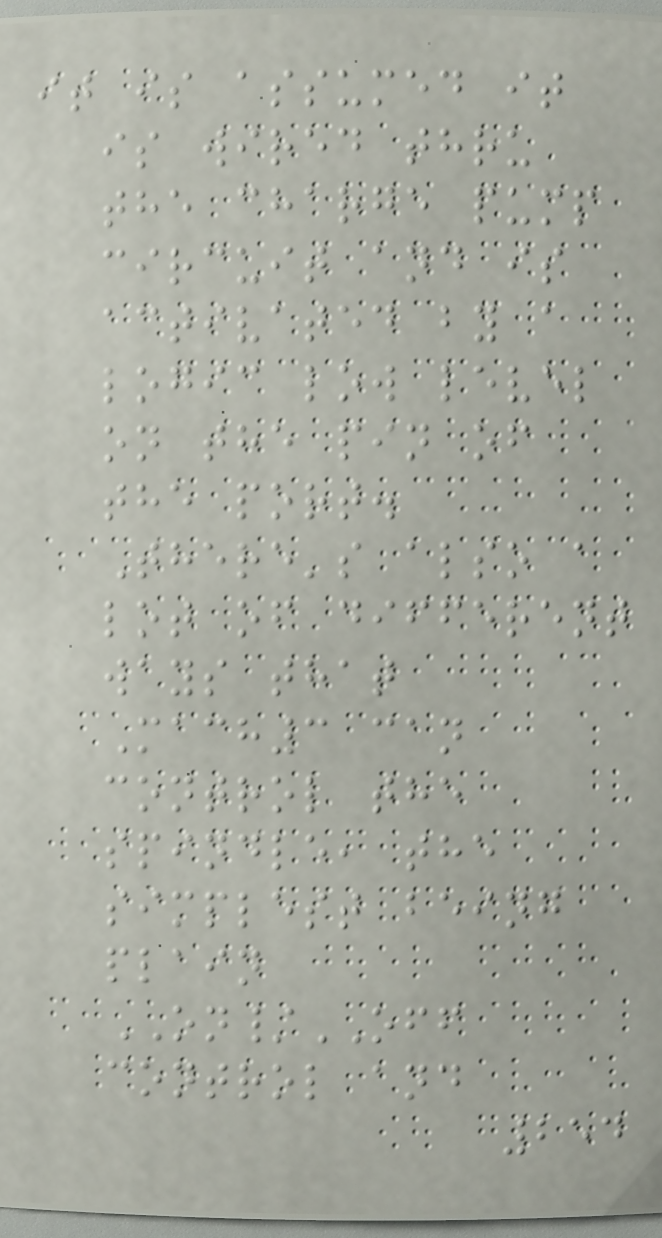it is assumed it
is wired thru
the charge pump
circuit and is
activated by a
logic low level
on the pin of
the port.
There's also a
lot of different
ways that
Mach3 can
control the
spindle, the
simplest being
plain
ON/OFF
control and
254
